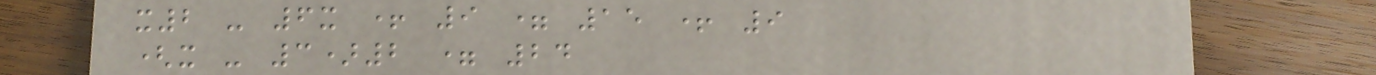x2 - 6x + 9 = 15 + 9
(x - 3)2 = 24
